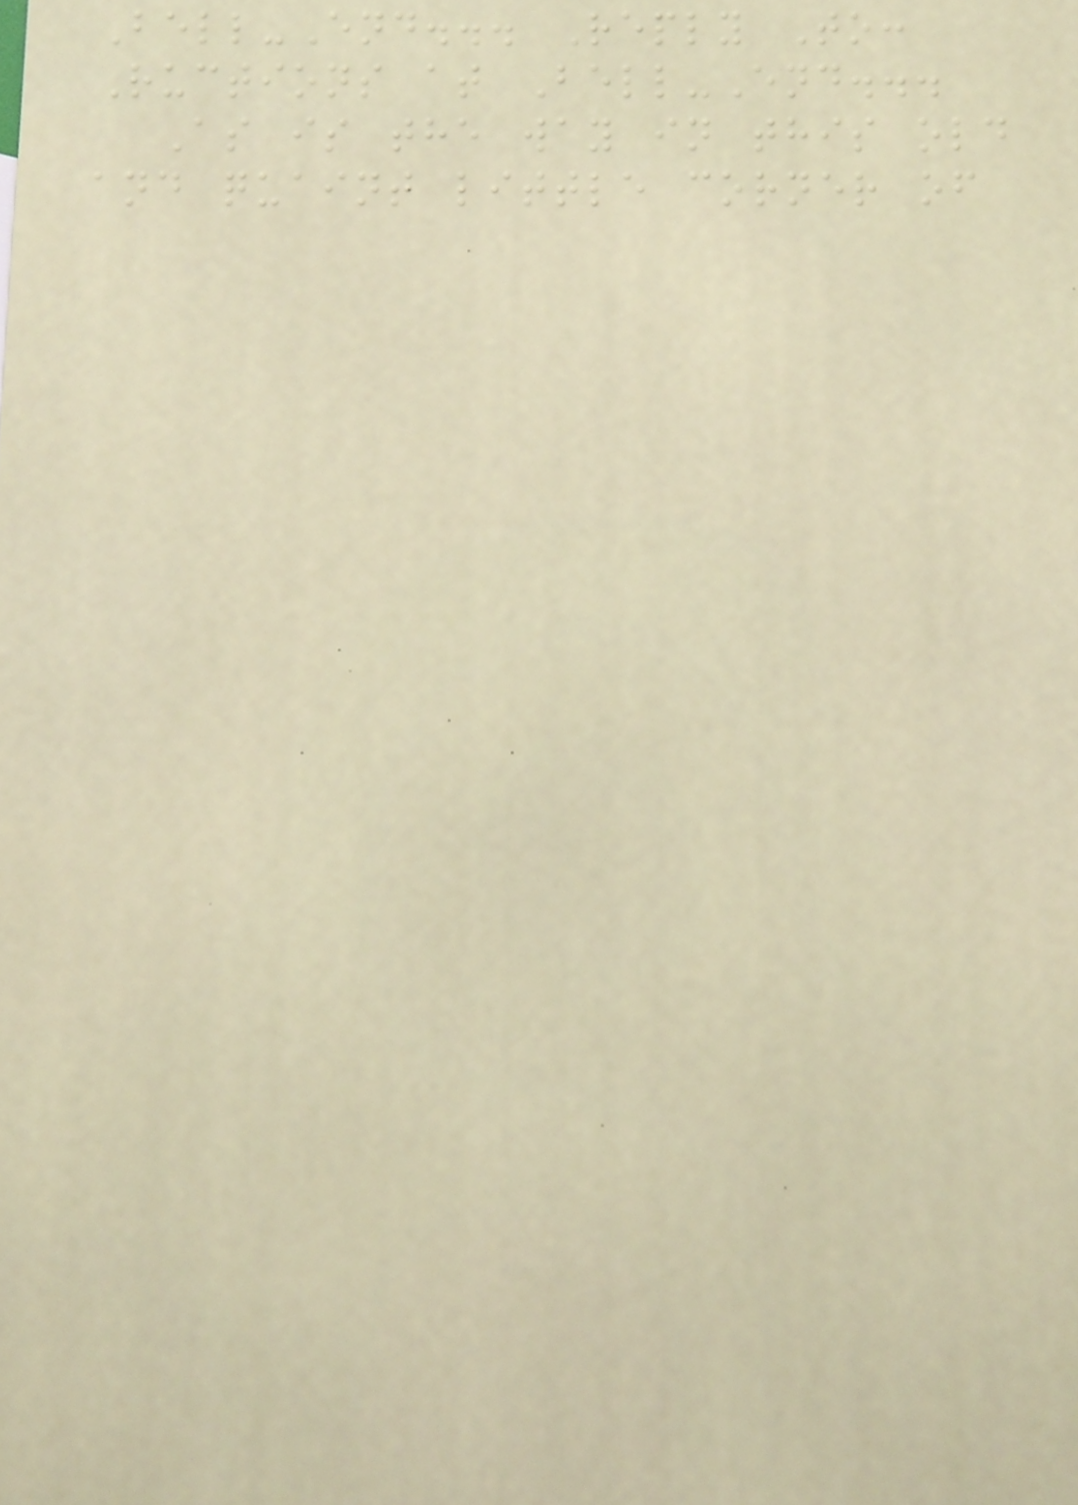Bell-End... Reply To:
Ructions at Bell-End...
As is the way in this old
and quaint little corner of
